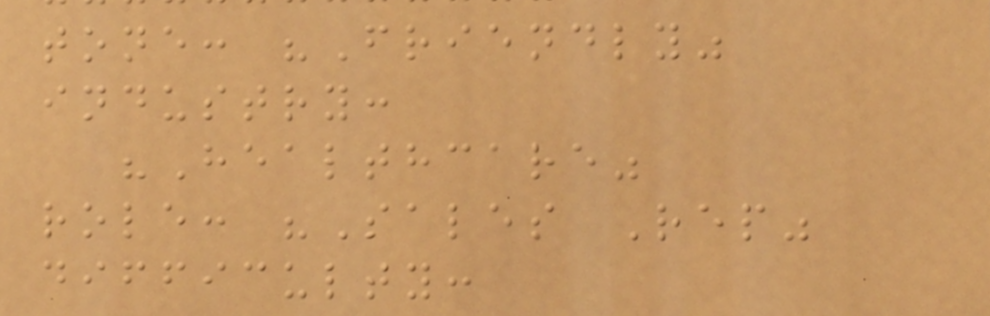tone: "Friendly"
industry:
"Healthcare"
role: "Sales Rep"
difficulty:
